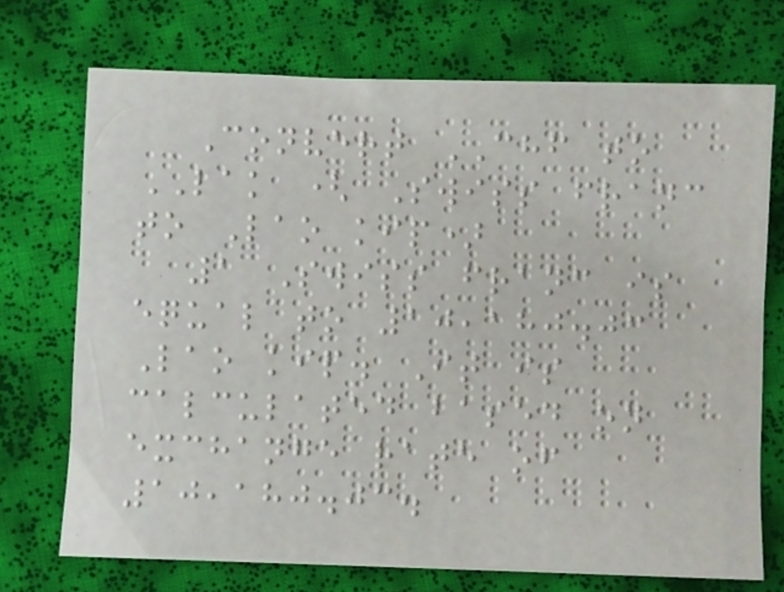Convert CHF to
LAK ( Swiss franc
to Lao kip)
1 Swiss franc is
equal to 10,180.03
Lao kip. It is
calculated based on
exchange rate of
10,180.03.
